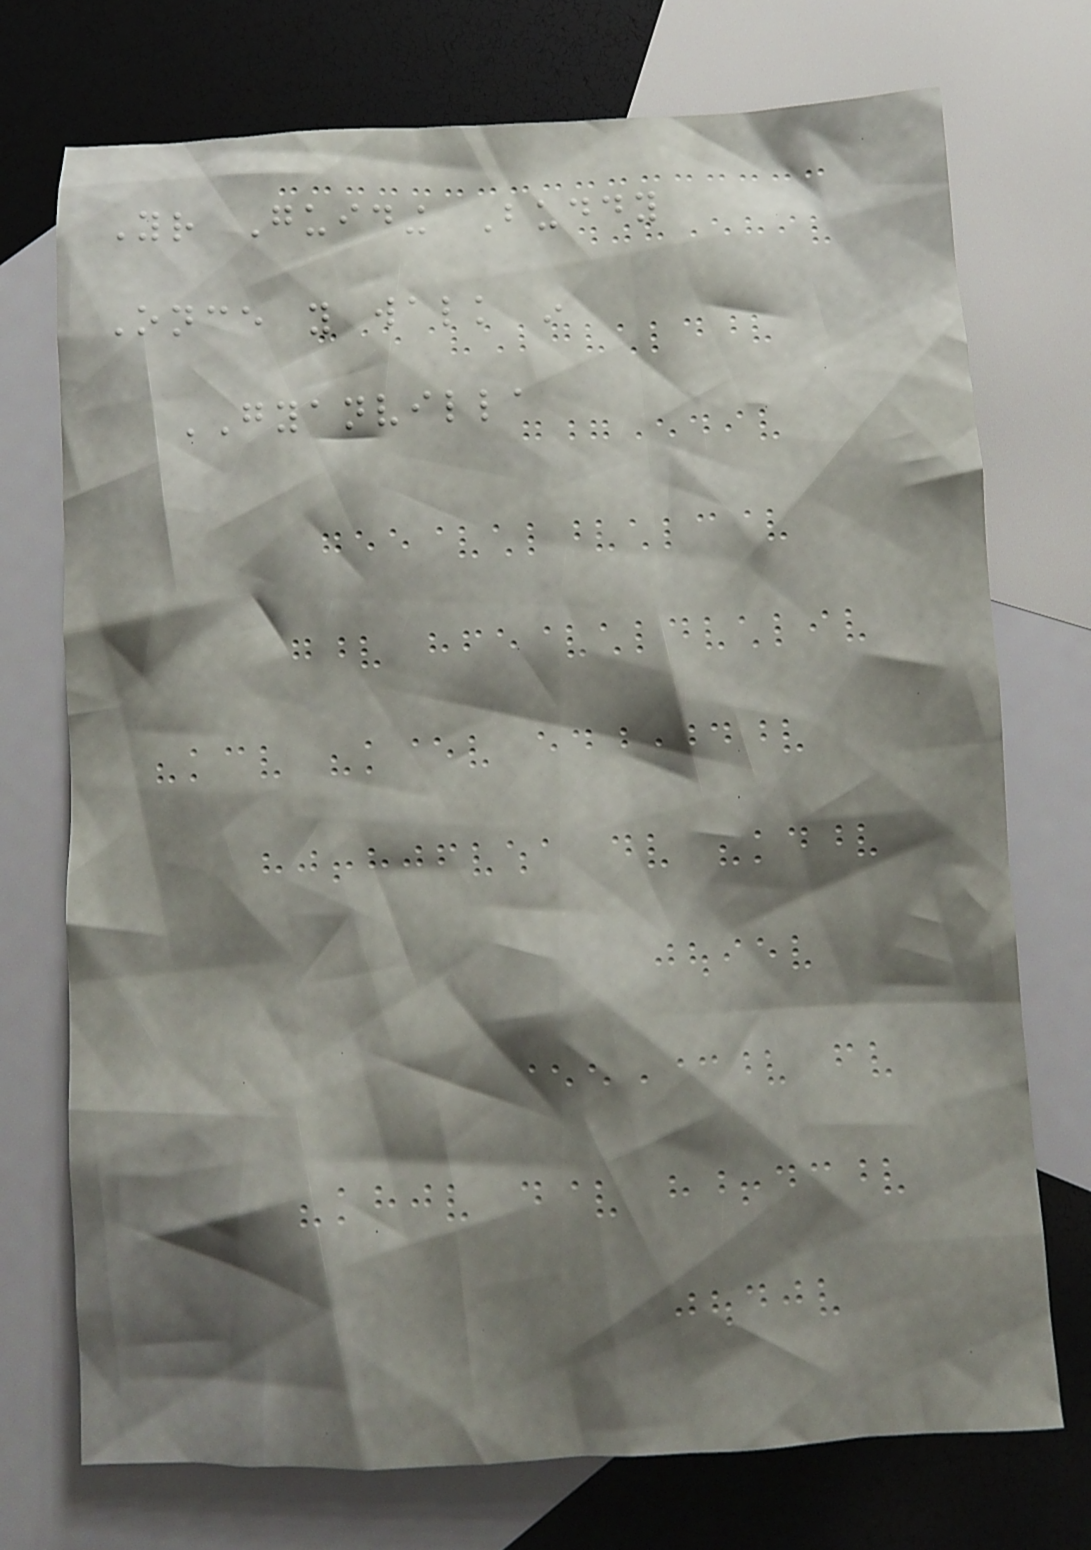Your Guiding Buddy
Once you walk in
GYANVILLA
